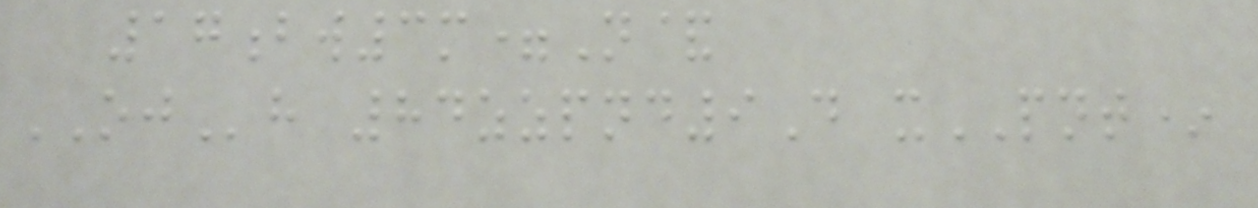17bw3m=N&
OJh 84zzpnd9D xPNT*
